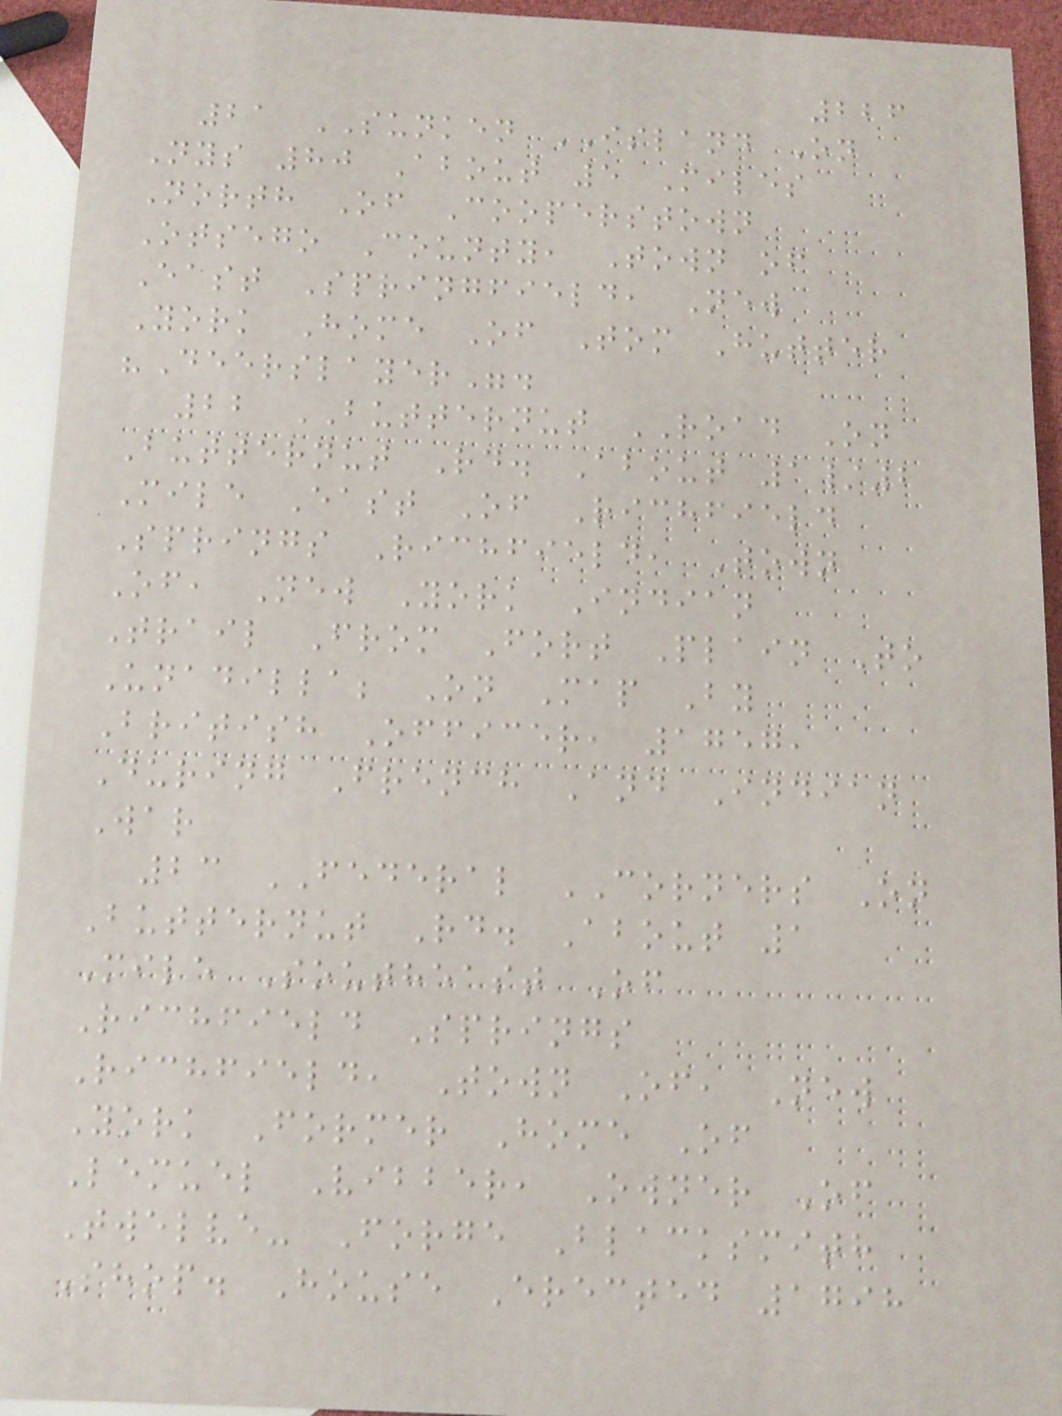226
21 SUNKEN ISLAND On
Nys 80 About 5 Miles
North Of Cooperstown
Otsego County, Town of
East Springfield, New
York Home Of Tom Hutter
"Deerslayer".
22 BUTTERNUT ROAD On
Butternut Rd. About 1/2
Mile East Of Richfield
Springs Richfield, Town
Of, New York Indian
Trail From Fort Plain To
Unadilla; On Map By
British Officer, 1757,
During French And Indian
War
23 FEDERAL CORNERS On
Butternut Rd. About 1
Mile Southeast Of
Richfield Springs
Richfield, Town Of, New
York Former Home Of
Lemuel Vibber, Owner Of
Twelve- Forge Blacksmith
Shop. House Erected 1798
